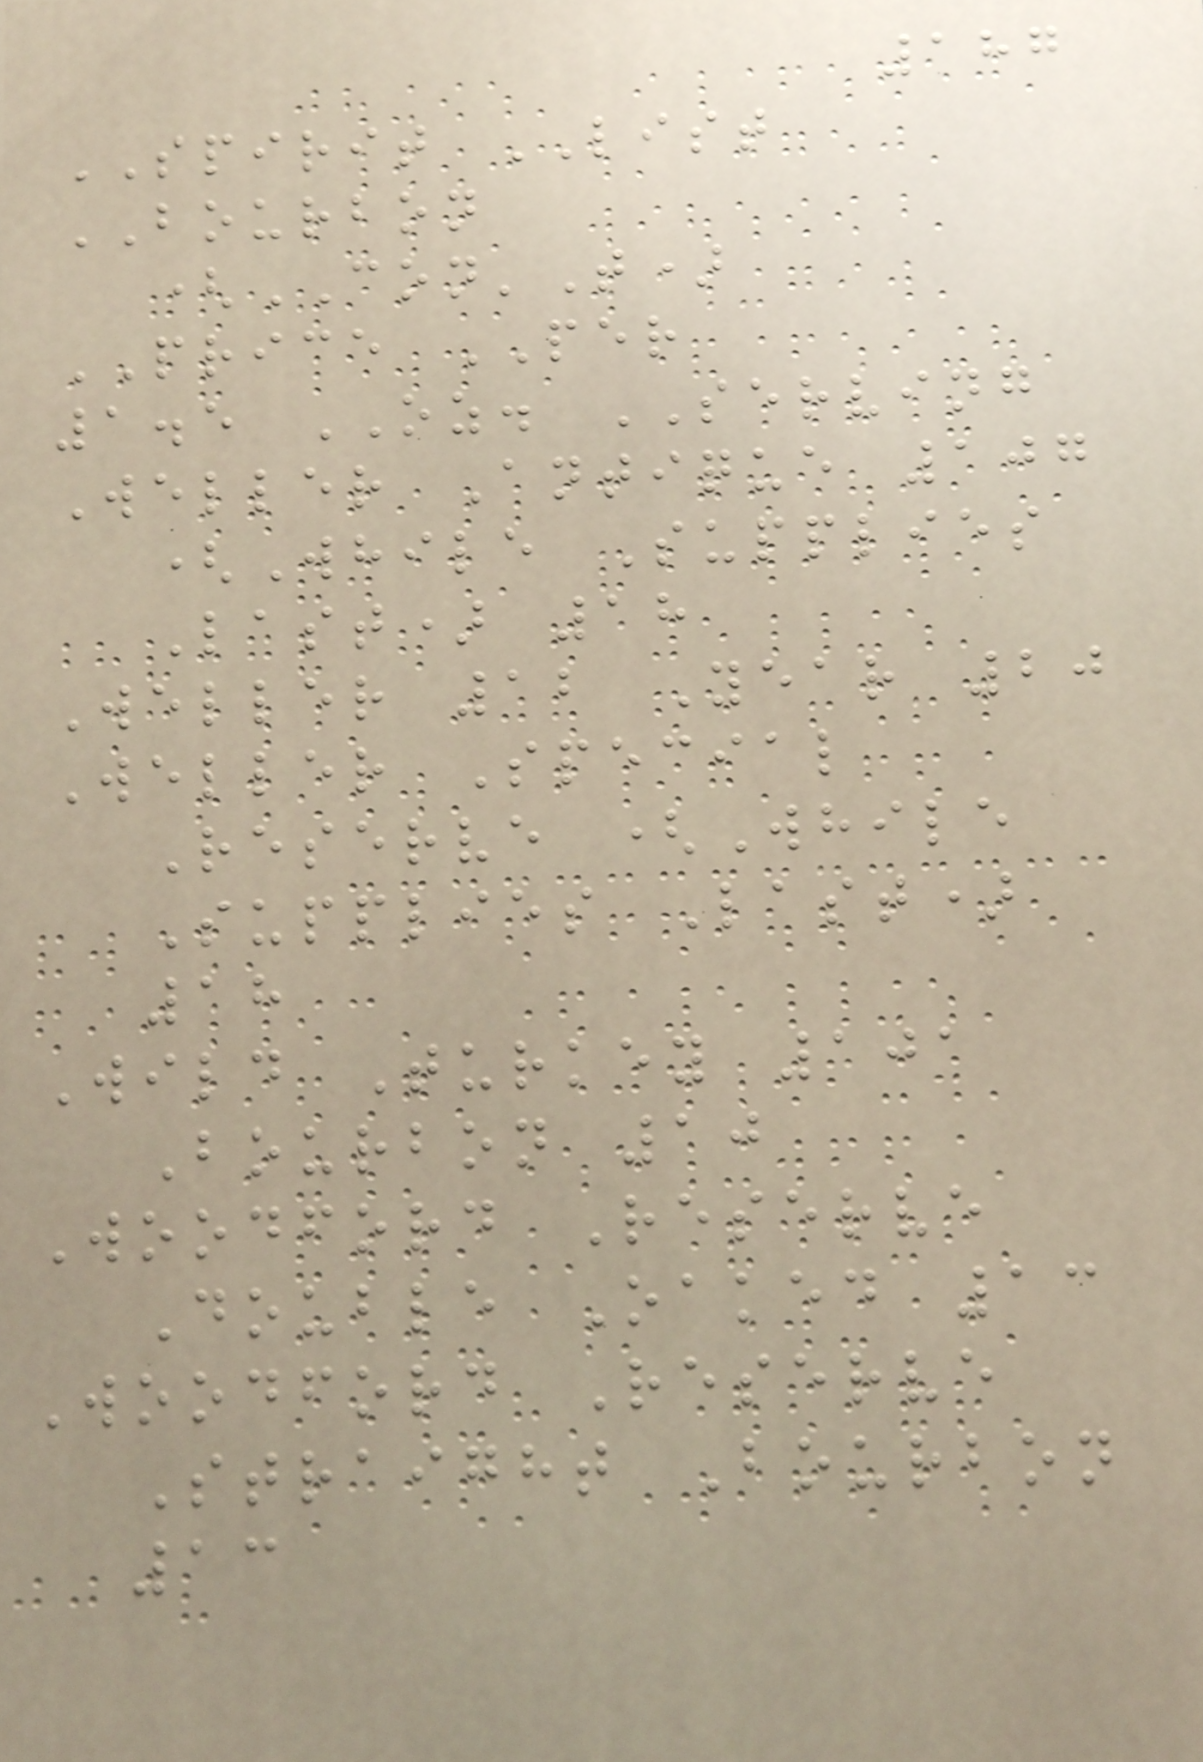187
SPIRIT LIST
BOURBON
(CON'T)
PRICE PER
1.5 OZ. SERVING
Weller Antique 107
(While Supplies
Last) 18
Weller 12 Year 20
Weller Special
Reserve (While
Supplies Last)
18
Wild Turkey 101
Bourbon 10
Woodford Reserve
Double Oaked 13
Woodford Reserve
Straight Bourbon
13
